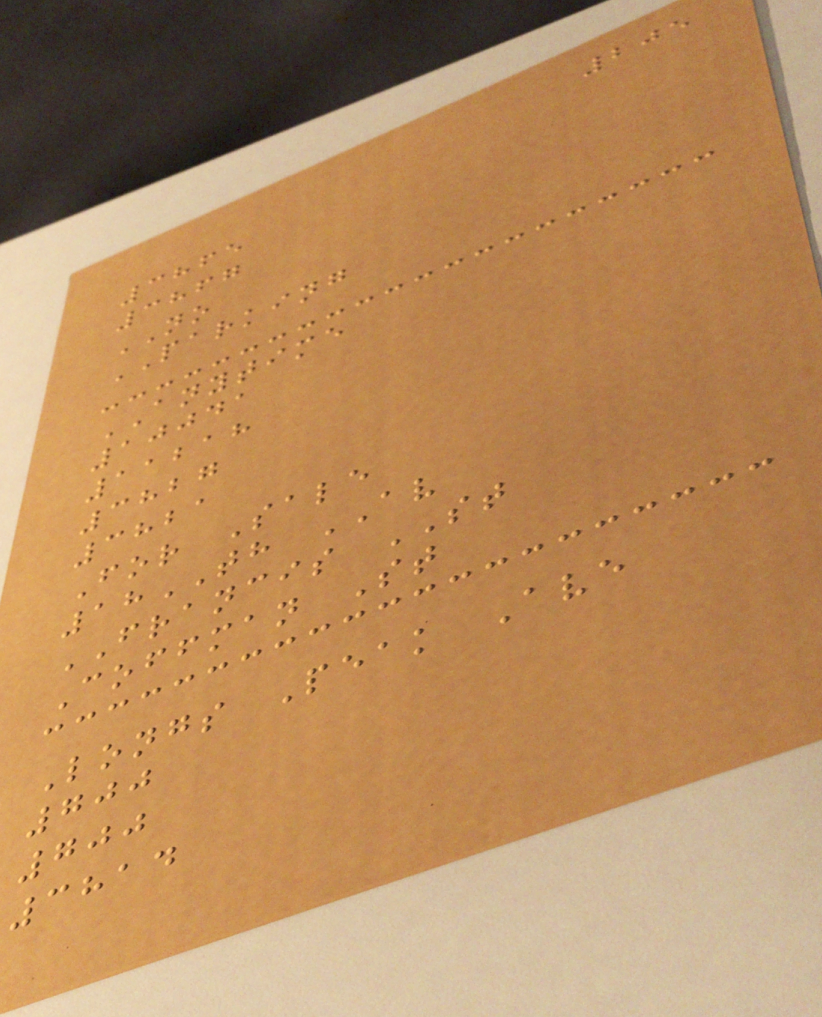205
3865
3867
NO
PARKING
ANYTIME
10041
11218
3827
3821
For Sale
18TH AV
FRANCIS ST
Coffman St
Longs Peak Ave
700
700
3814
